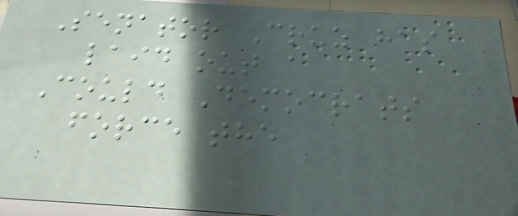Senator Cruz has
laid out a
Could Democrats
force the
